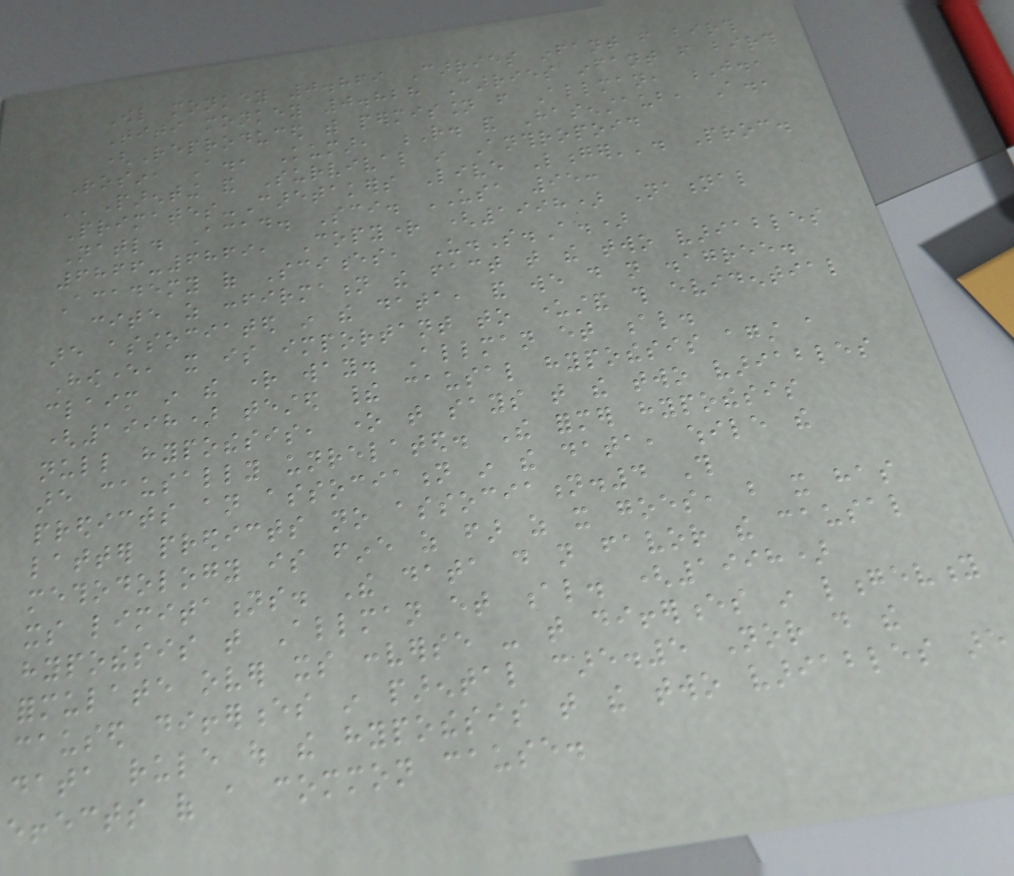Owl monkey 0.869 Carries infant from birth
Titi monkey 0.828 Carries infant from birth
(Reproduced with permission from Allman, J.,
Rosin, A., Kumar, R. and Hasenstaub, A.,
''Parenting and Survival in Anthropoid
Primates-Caretakers Live Longer''. Proc.
Natl. Acad. Sci. USA 95:
6866-6869, Copyright (1998) National
Academy of Sciences, U.S.A.)
cite as confirmation the fact that the two variables
are associated in the data, and we do not disagree.
However, it is important to understand this evidential
claim in the right way. Allman et al.
(1998) tested their causal hypothesis against a
null hypothesis, one that says that the two variables
are causally unrelated. The former hypothesis
predicts an association in the data, while the
latter predicts no association.4 This
methodology is fine as far as it goes, but it has
its limitations. The data do not favor the causal
hypothesis that Allman et al. (1998)
formulate over its converse - that differences in longevity
caused differences in parental care.5 Nor do the
data rule out the hypothesis that the two variables are
effects of a common cause.
